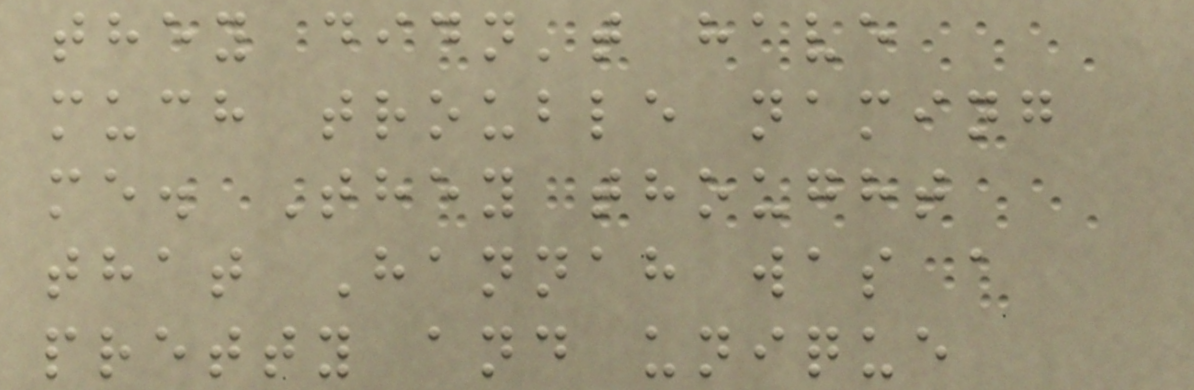they didn't have
much trouble naming
me. They thought
that Hannah was a
pretty and unique
